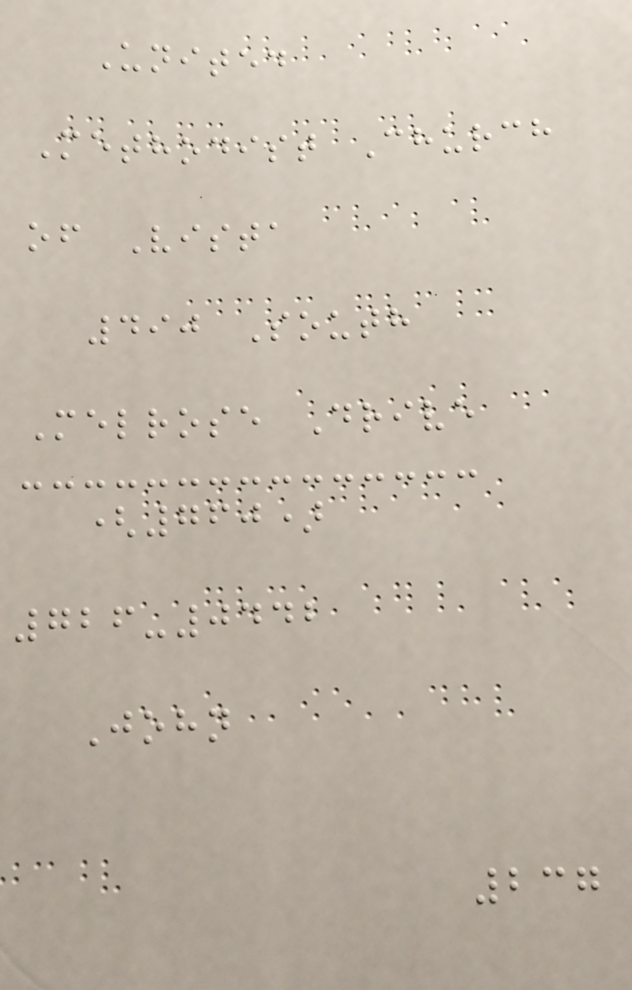United
Methodist Church
of Vista
490 South
Melrose Drive
(760)
726-0442
John
237
